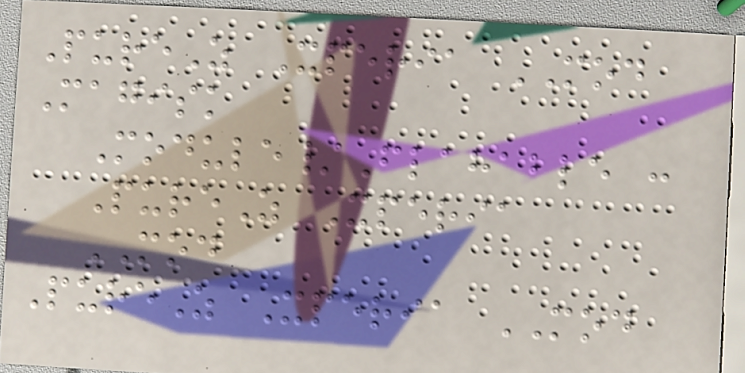PureZ Xperia MOD
Magisk
Module/Flahable :
PureZ Xperia
MOD
PureZ Xperia MOD
